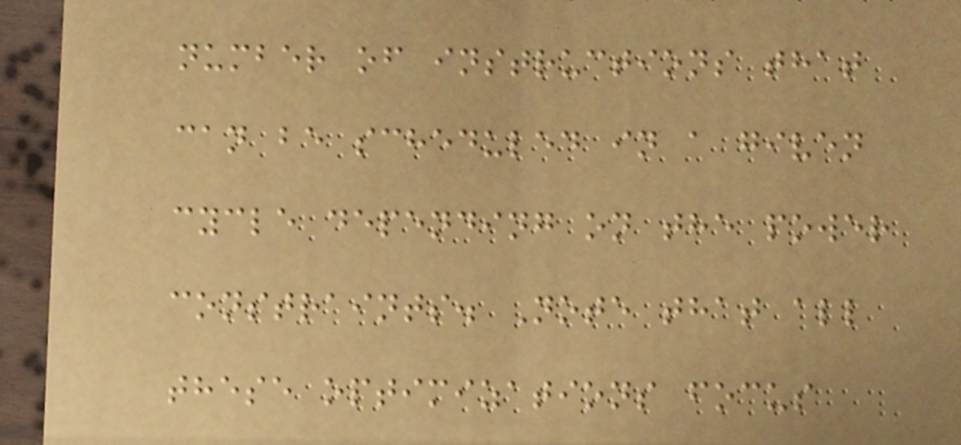number of instructions that
can be scheduled in a given
cycle depending on the power
constraints. Note that all
these optimizations focus
